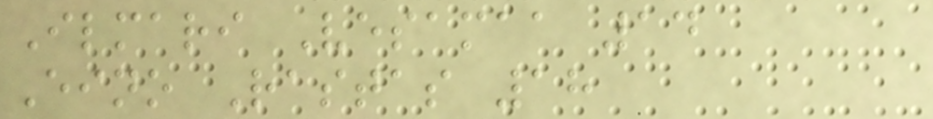Ilmari Vesamaa 14
Eino Rastas 18
